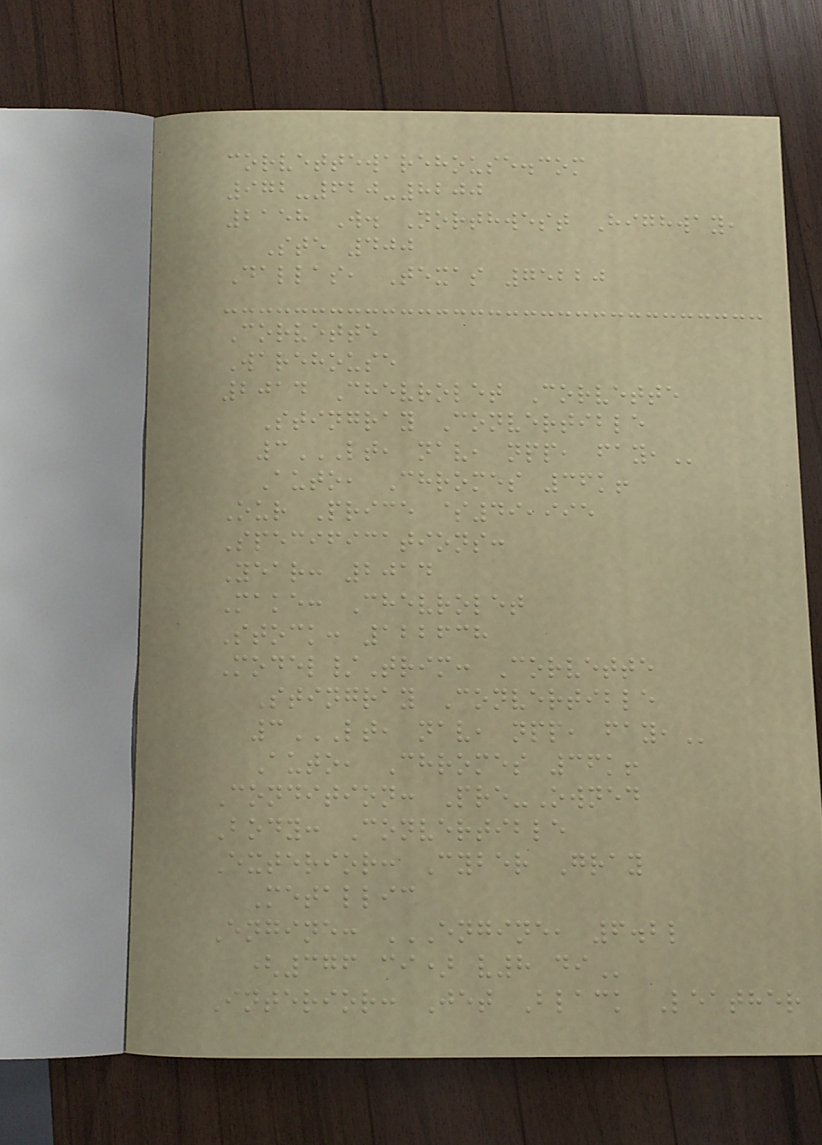corvettewarehouse.com
972-620-8200
2158 W. Northwest Highway,
Ste 400
Dallas, Texas 75220
Corvette
Warehouse
2014 Chevrolet Corvette
Stingray Convertible
3LT, NAV, NPP, FAY,
Auto, Chromes 36k!
Our Price $49,995
Specifications:
Year: 2014
Make: Chevrolet
Stock: 122638
Model/Trim: Corvette
Stingray Convertible
3LT, NAV, NPP, FAY,
Auto, Chromes 36k!
Condition: Pre-Owned
Body: Convertible
Exterior: Cyber Gray
Metallic
Engine: ENGINE, 6.2L
(376 CI) V8 DI
Interior: Jet Black Leather
